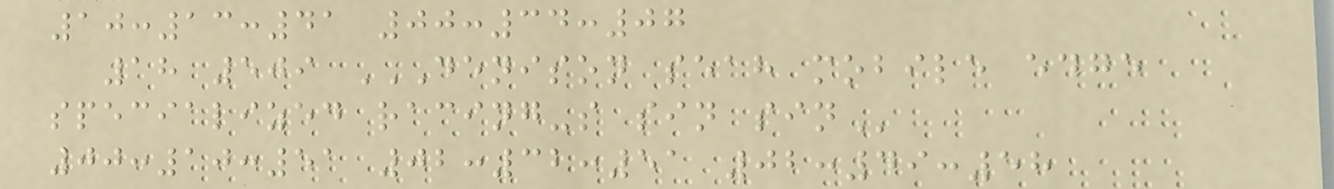10:13:41 00:34:07
18 509 DENISON SEAH MOBILE EDGE
SPECIALIZED RACING-S SIN SIN
00:10:51 02:32:51 02:49:58
